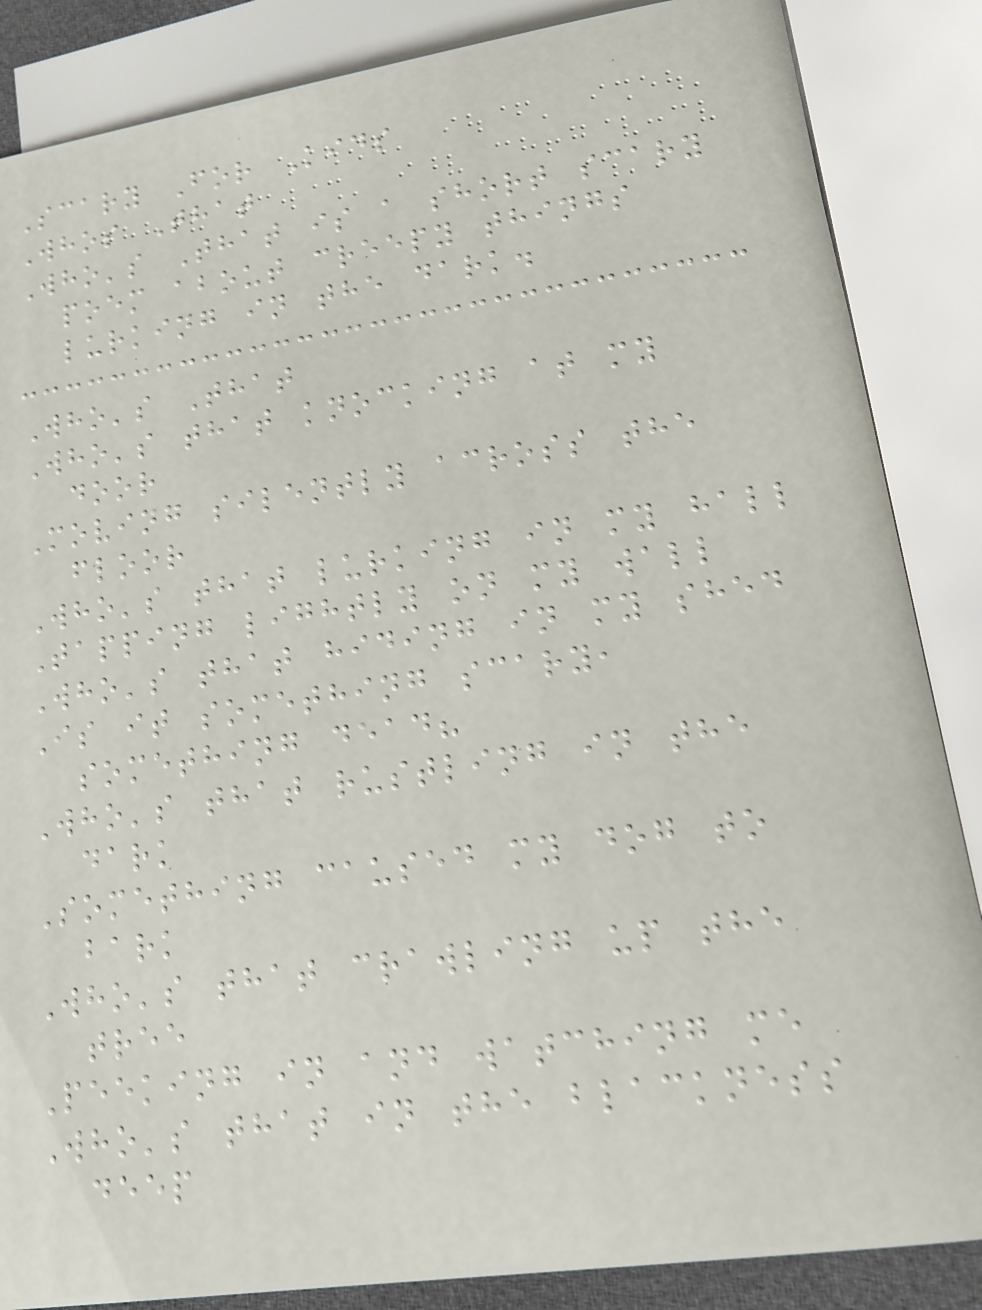Scary For Kids
Whos That
Who's That is a short scary
poem about creepy things
lurking in the dark.
Who's That
Who's that knocking at my
door
Moving silently across the
floor
Who's that lurking in my hall
Tapping lightly on my wall
Who's that hiding in my shed
Is it something scary,
something dead?
Who's that rustling in the
dark
Something caused my dog to
bark
Who's that crawling up the
tree
Peeking in and watching me
Who's that in the blackness
deep
